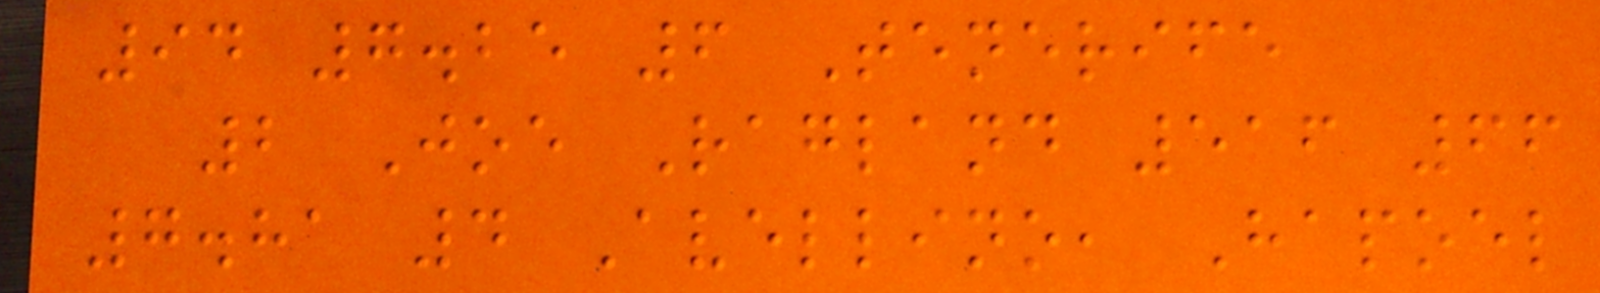94 7.25 6 Tenerife
2 Joe Ragland 516 66
7.81 4 Avellino, Hapoel
